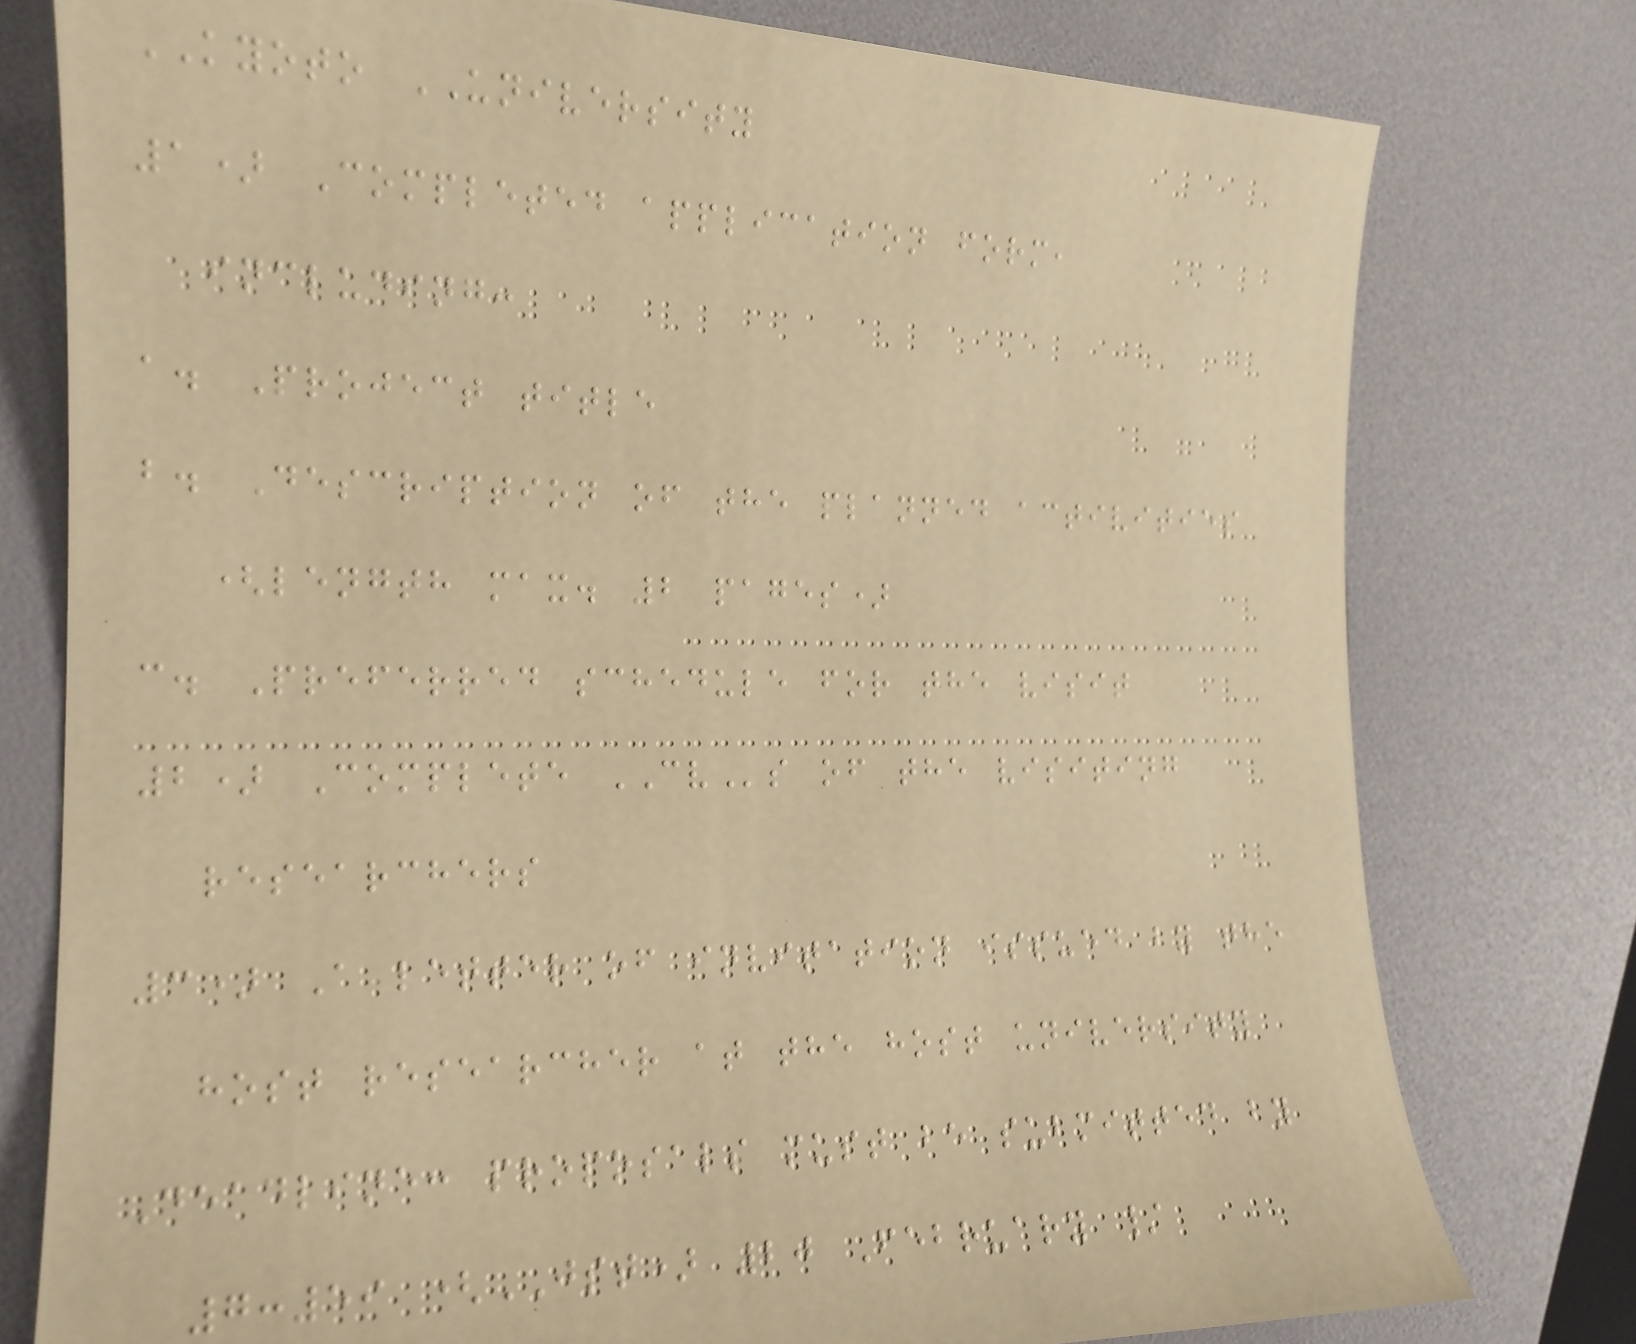KYOTO UNIVERSITY
1) Completed application form,
including:
a. Project title
b. Description of the planned activities
(length max. 2 pages)
c. Preferred schedule for the visit
2) Complete CVs of the visiting
researchers
3) A letter of invitation issued by the
host researcher at the host university
Deadline: proposals must be submitted by
7:59 (JST) 20 February /
